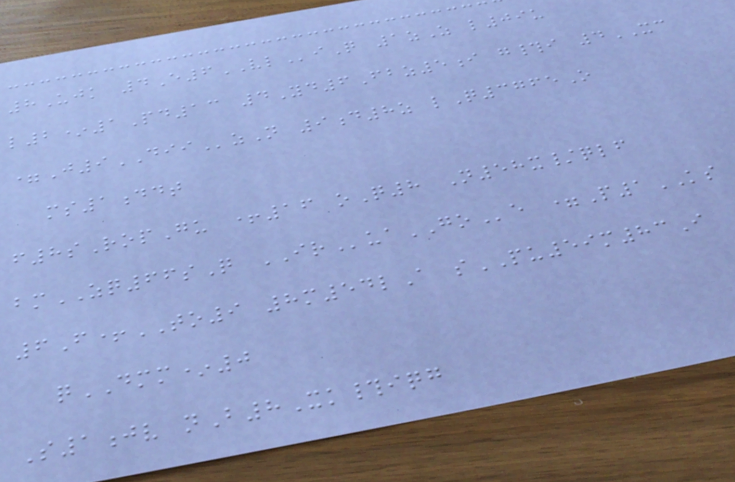8Ujk 4E6VLiQ 1zZ l09u
l2*1Pd13 4Yd6Fbz5i g#i 4XC
=J9DIIzN 9d8z lQ3765O
ms1ddt
f8sRopGu +16 oQ8 N58x/qlf
bmZQ66sQ IRuaGOe =P1KS
6F+TO9 8m54lA sPU59m83I
qDMM*0
S1jv nB8Xk#iqg
